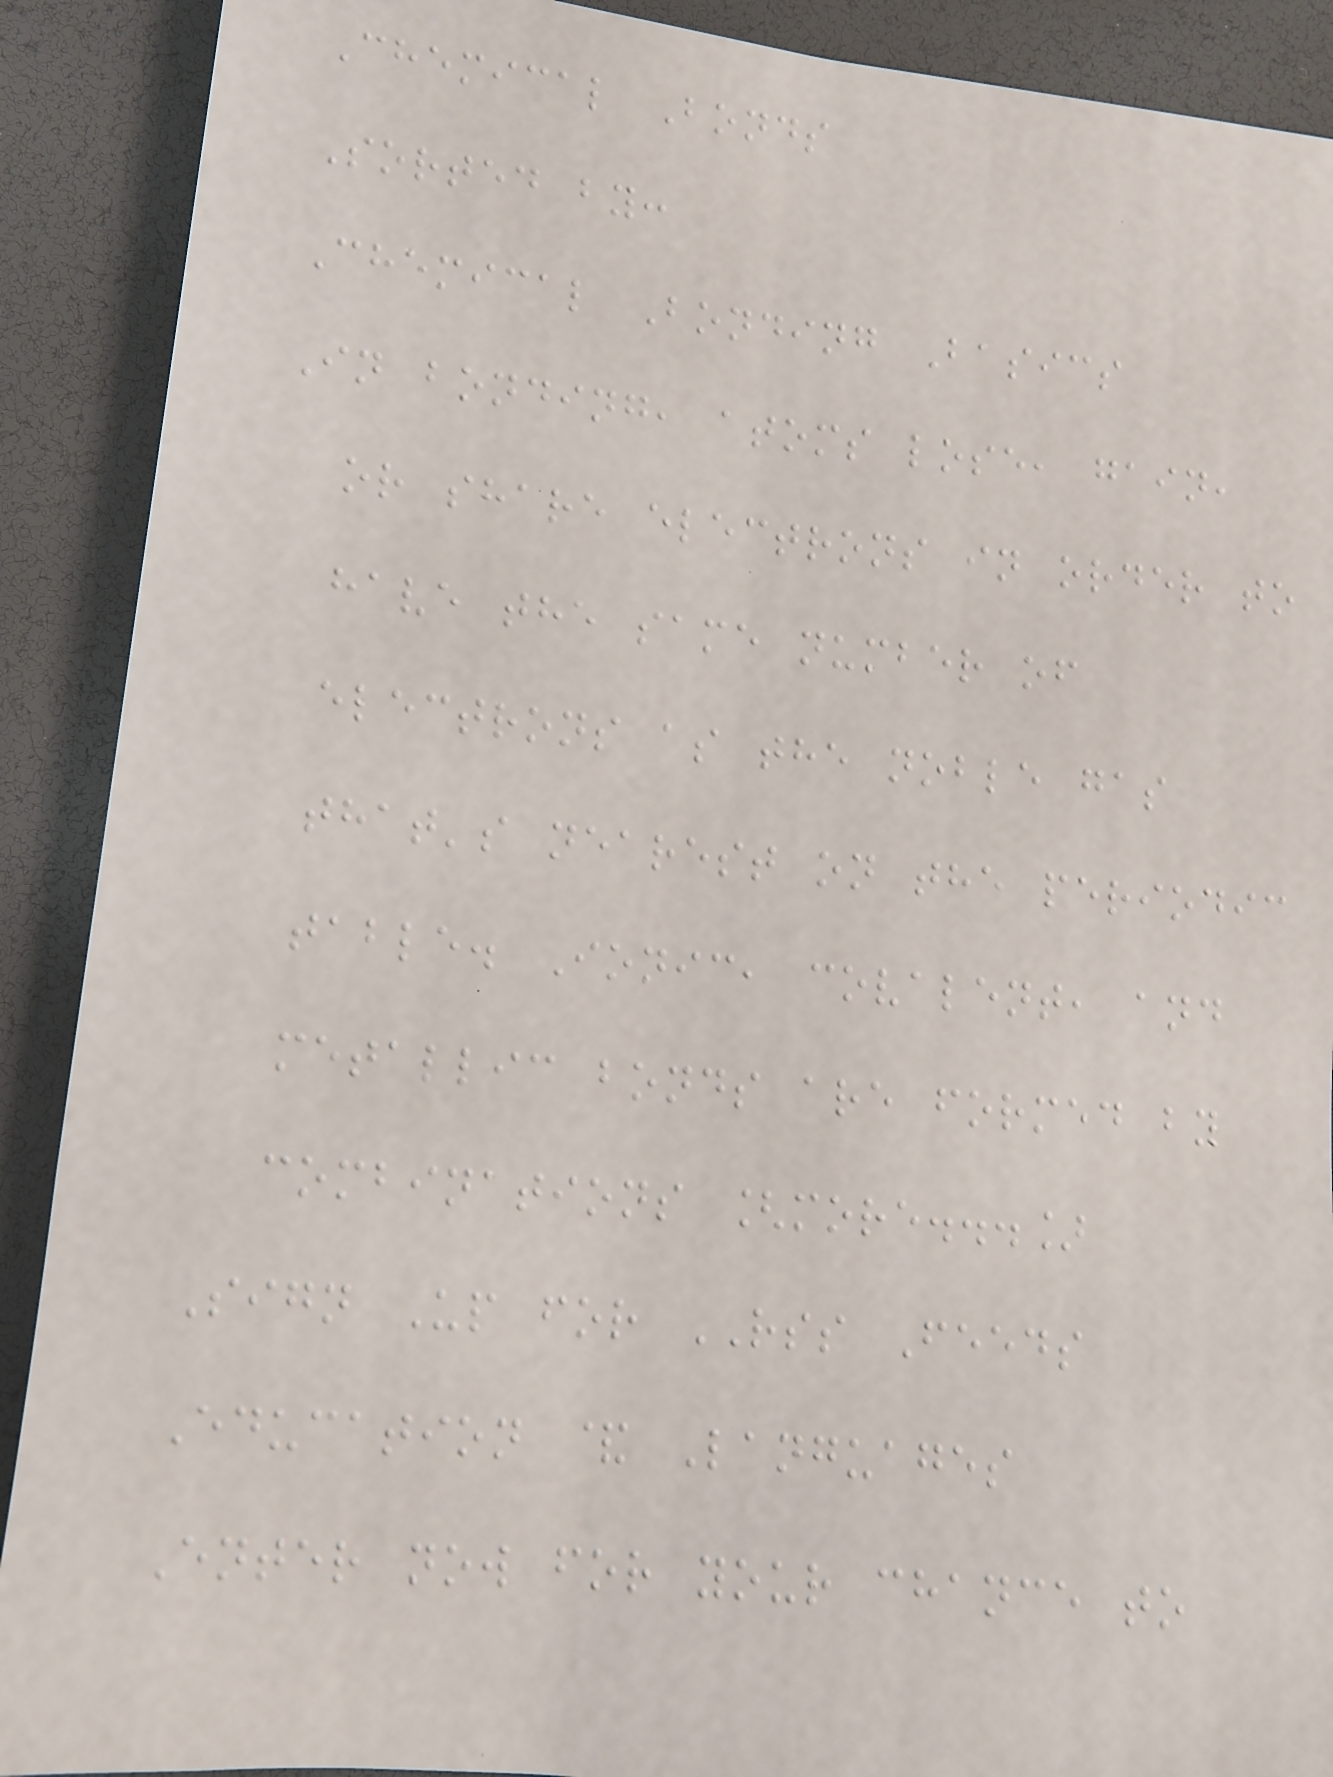Chemical Bonds
Sorted by:
Chemical Bonding Basics
In bonding, atoms lose, gain,
or share electrons in order to
have the same number of
electrons as the noble gas
that's nearest on the periodic
table. Ionic, covalent, and
metallic bonds are formed by
combinations [more...]
Sign Up for RSS Feeds
Education & Languages
Enter now for your chance to
